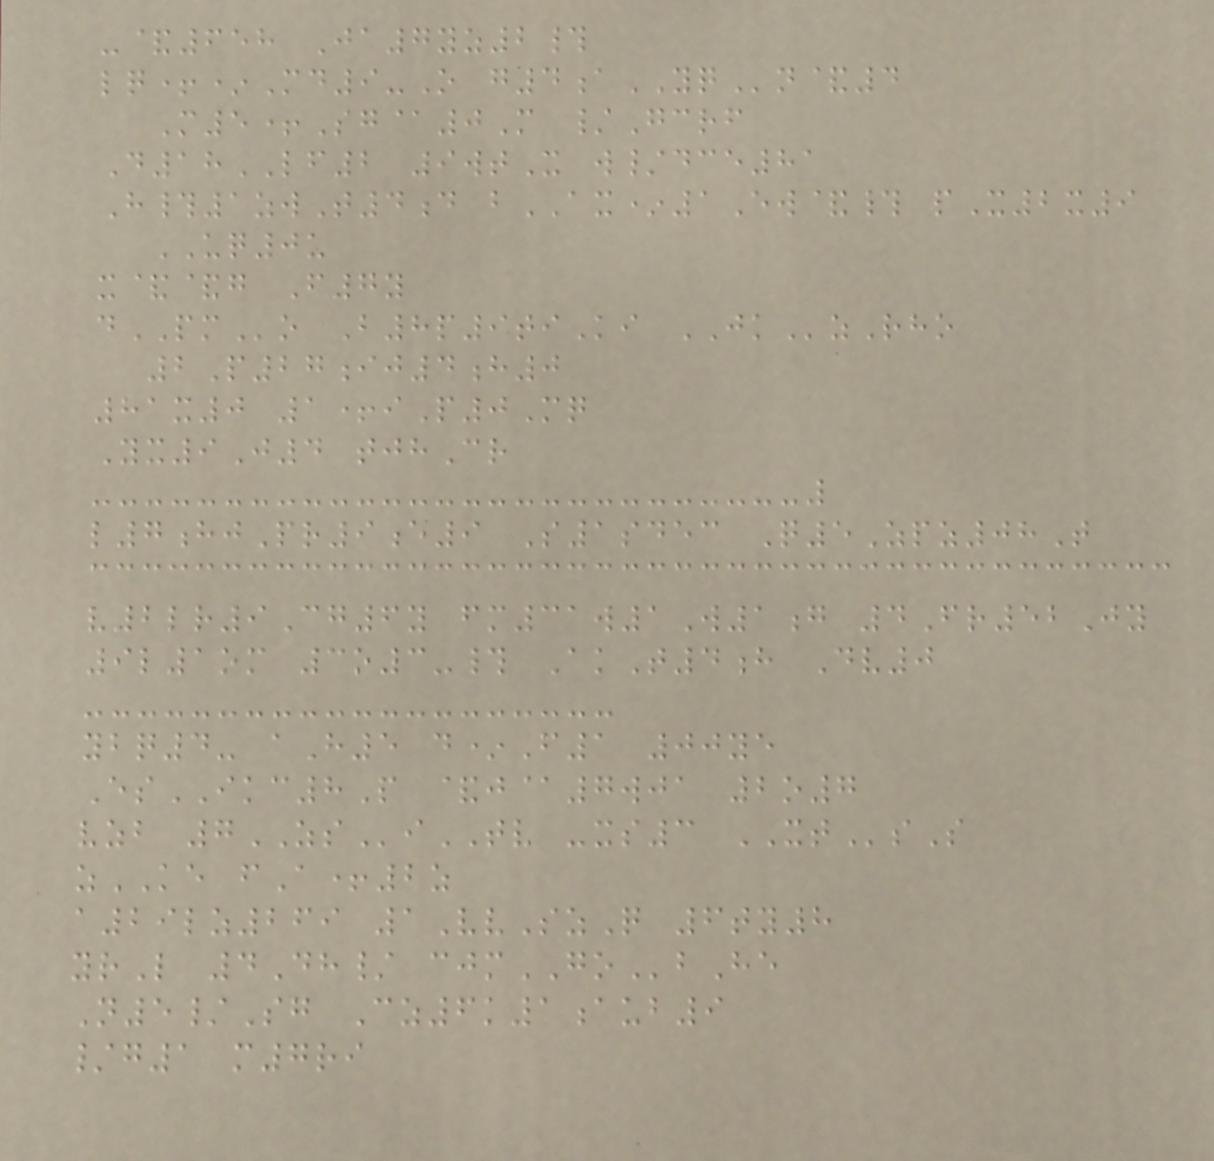-&658 Ja7yz2#
lq+*Md9-O g4aYQn&4
M5+Sg@0M /Gcrf
D18LF2 9wtX w/dce81
H#1zwT4d bAX*1Ew&# pX2x9
UQ0u
x&&g F7y
dPMo B8p9tiKi JKzRho
2P27ij4h0
81x0 1+iP0Mq
Yx9J4 tjhCr
l7hjPr9e9 S1sdec Q5Zpz08T
v2lr9Cg6y fm31w1W1g 4Fr52Jy
9l1om 3o3-# AkT4h Dv0
ybq4- aH5 d*F1 00ye
EsIKC8P &j@7wja 2o7
vzb 7ZSiTV -xs3 XTsS
zKE fA+2z
a29lz269 1VvSzQ 6ty8
yrL 4Dh/ cjmGObHe
N5/Sg Cz6k1aub9
/g1 m7ri
